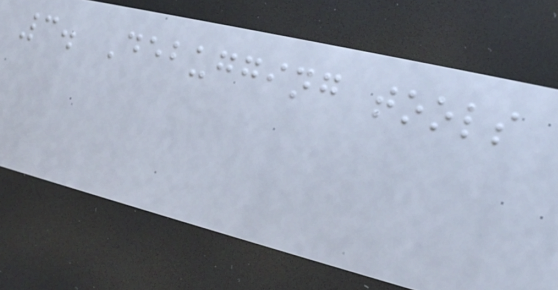3. Debugging tools
